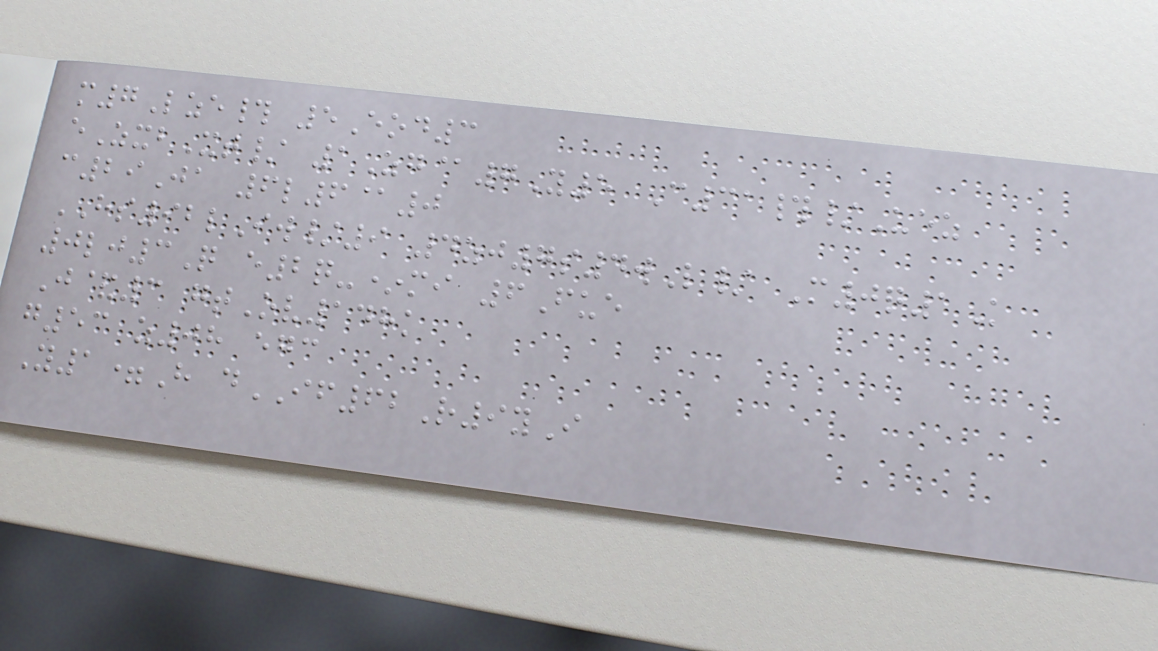m7Lze# 5Eod3
eZxbXt/ 1Zg@7Y5 C31#/Uez
c29Ja 6l6@0
HS92lIw/9 4zj7s4wL/ M0q1K
0lj3Q e2q-*mi 6Fue
J&3 gtOv148k
g53 z08 egc
Y1=H dIF62R9yI
